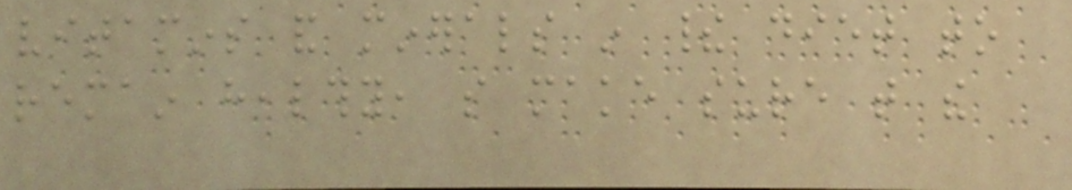vitamins and minerals in their diet to
remain healthy, so make sure that the
